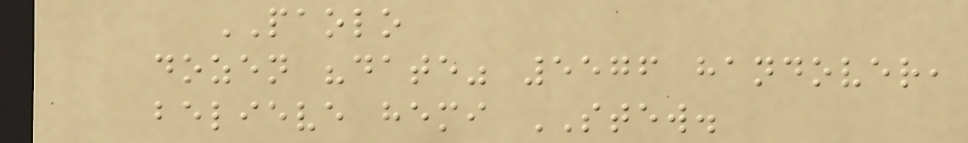PAOLO
dozen "date" 5576 handover,
believe hemi STEW.
